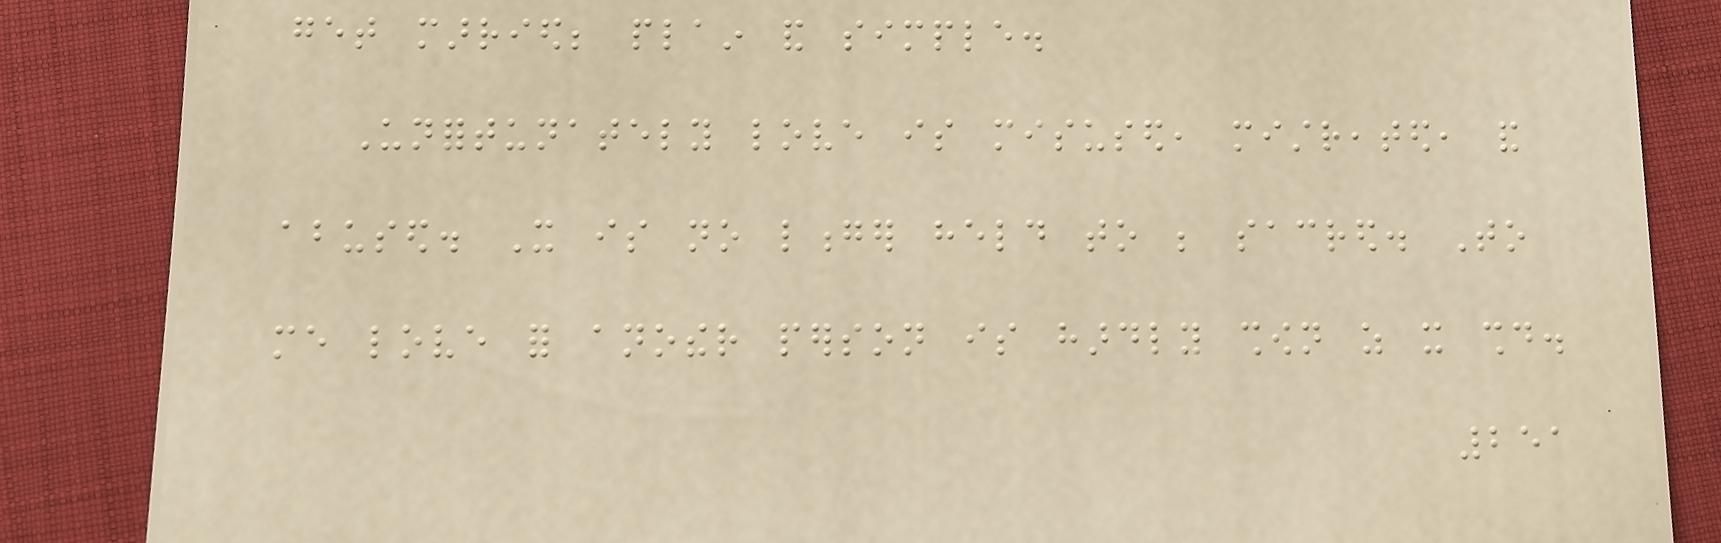get married; plain and simple.
Unfortunately love is misused, mistreated, and
abused. It is no longer held to be sacred. To
me love for another person is hardly shown as it should.
251
